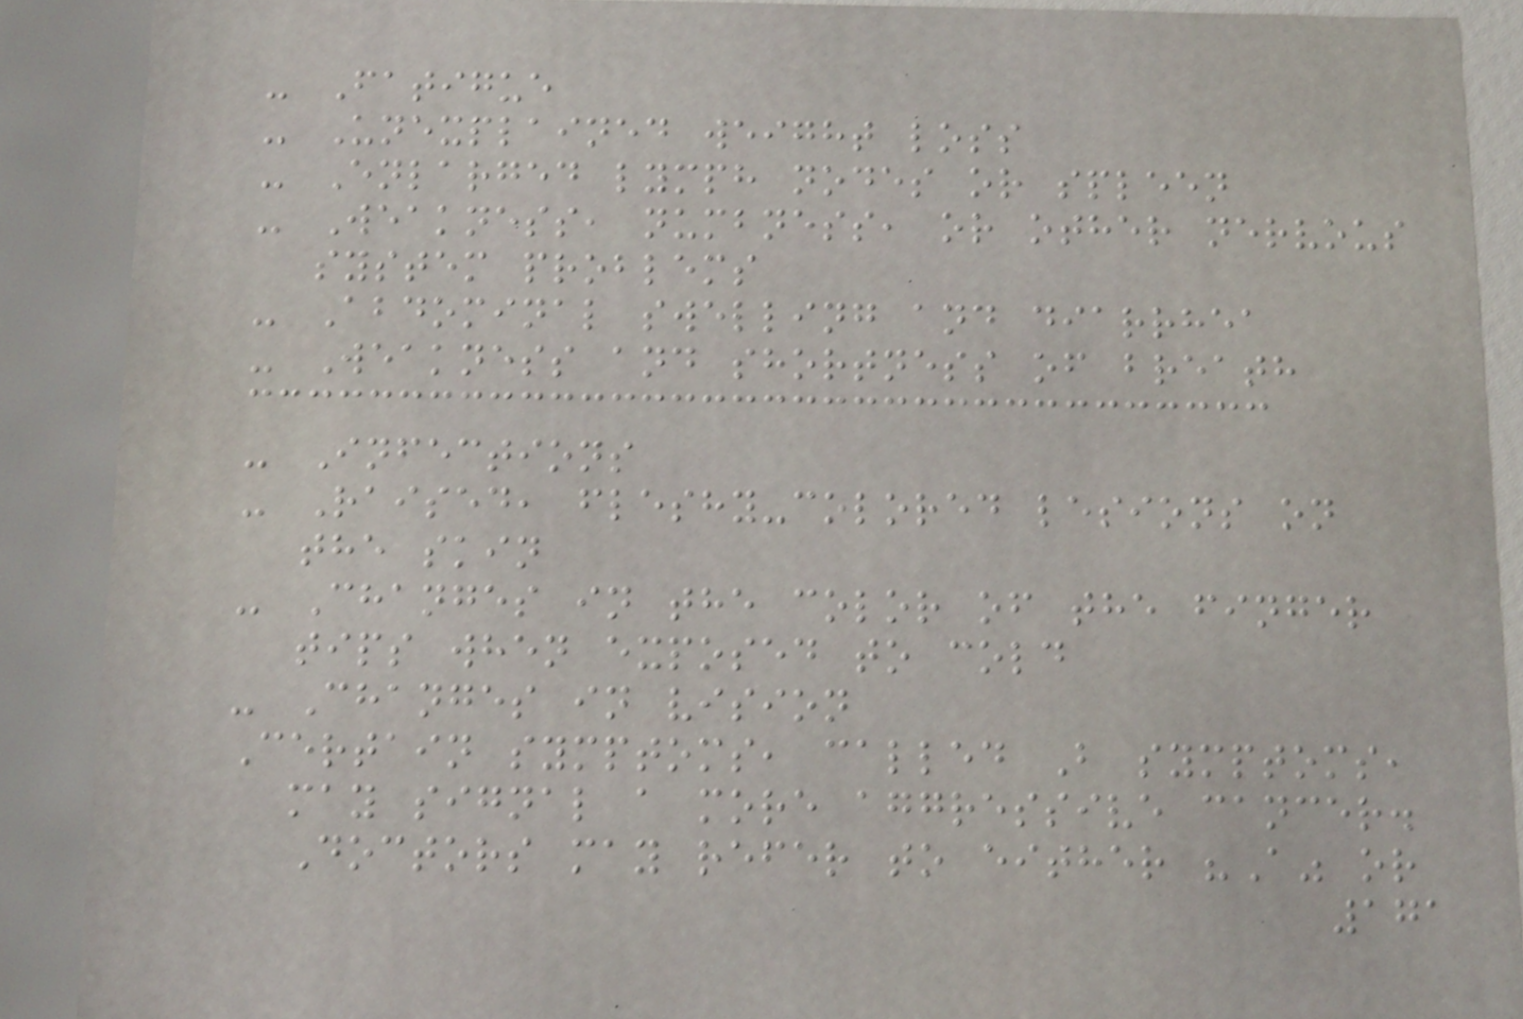- Fatigue
- Unexplained weight loss
- Enlarged lymph nodes or spleen
- Weakness, numbness, or other nervous
system problems
- Abdominal swelling and diarrhea
- Weakness and shortness of breath
- Infections
- Raised, fleshy-colored lesions on
the skin
- Changes in the color of the finger
tips when exposed to cold
- Changes in vision
Certain symptoms, called B symptoms,
may signal a more aggressive cancer.
Doctors may refer to either "A" or
171
